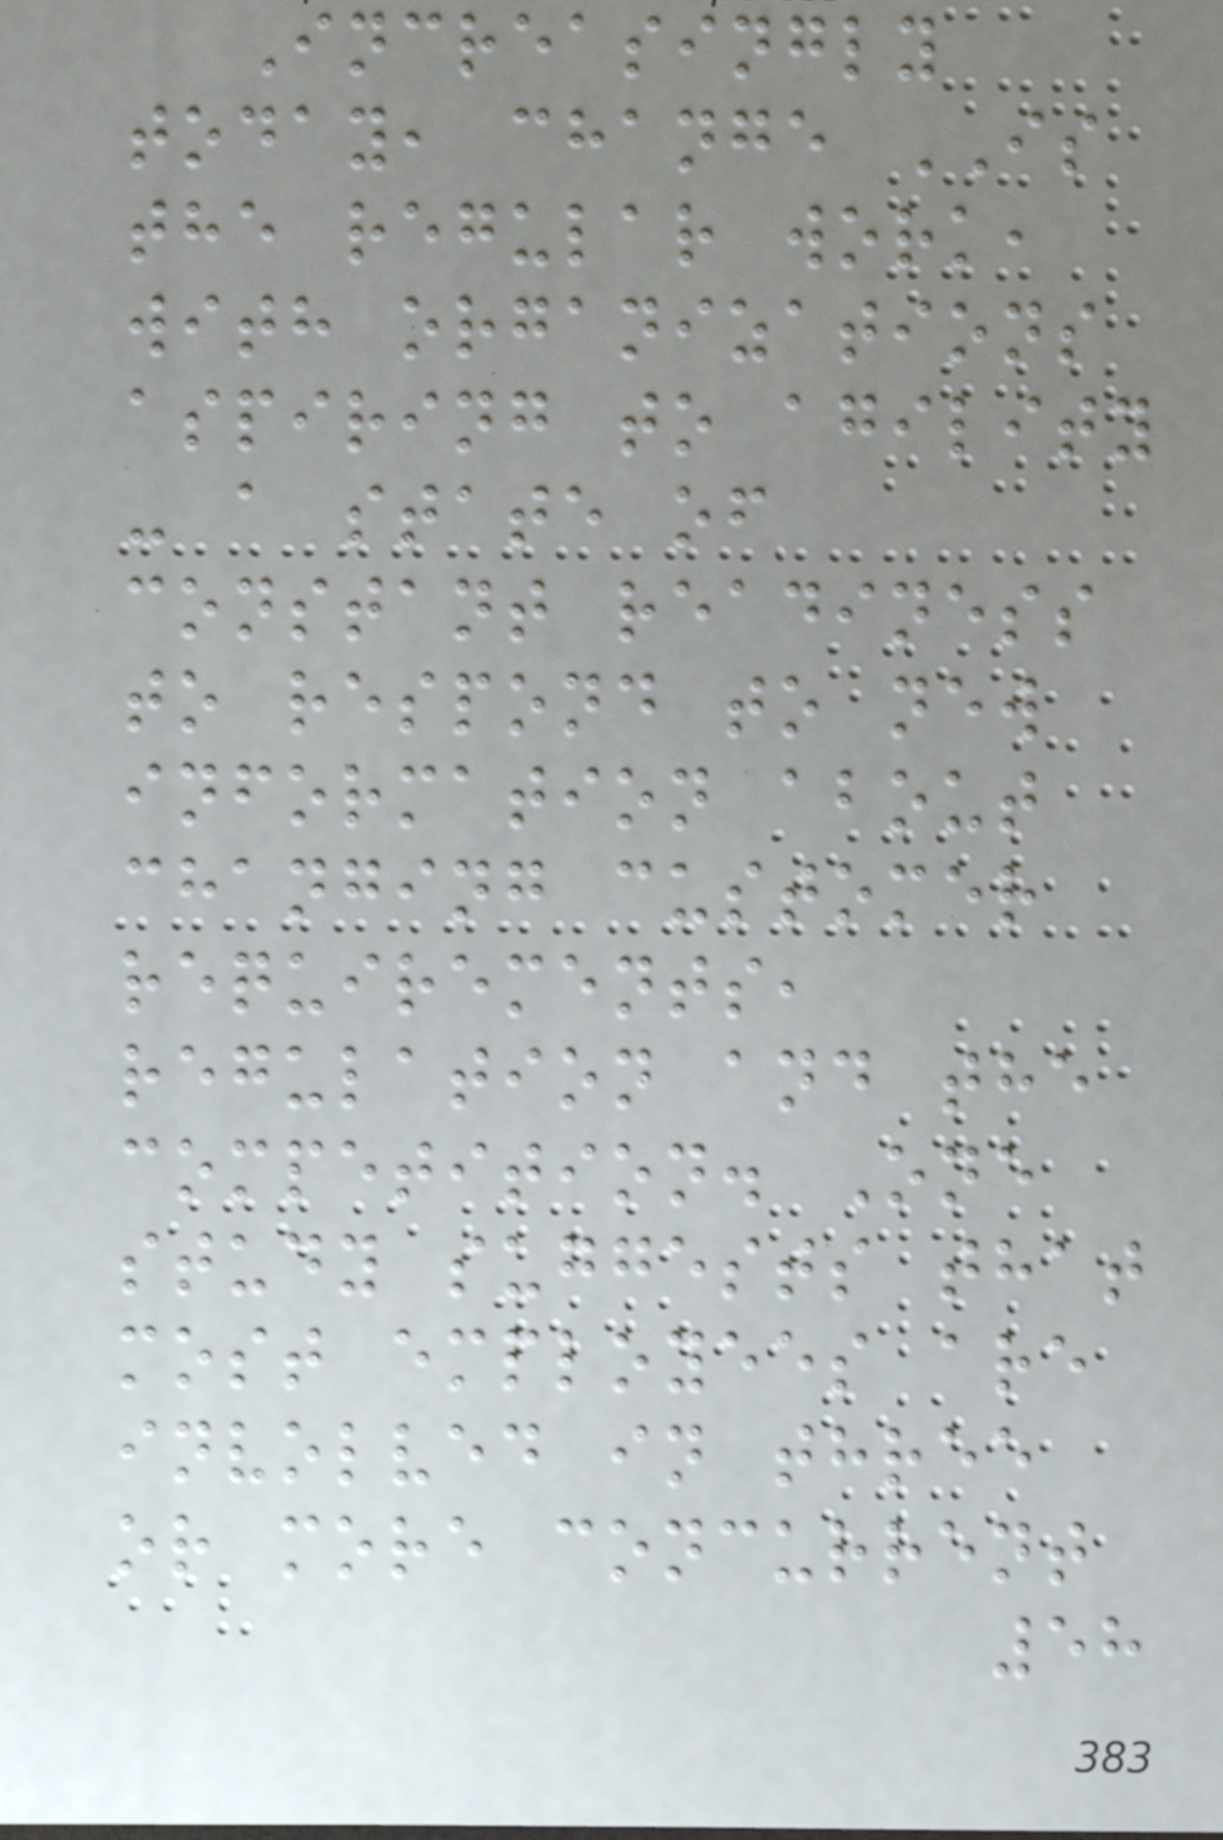Increasingly
today, change IS
the regular work,
with organizations
aspiring to agility
- a state of
constant readiness
to respond to new
information about
changing customer
requirements,
regulation and the
competition. One
study suggests that
most employees are
involved in three
or more concurrent
58
